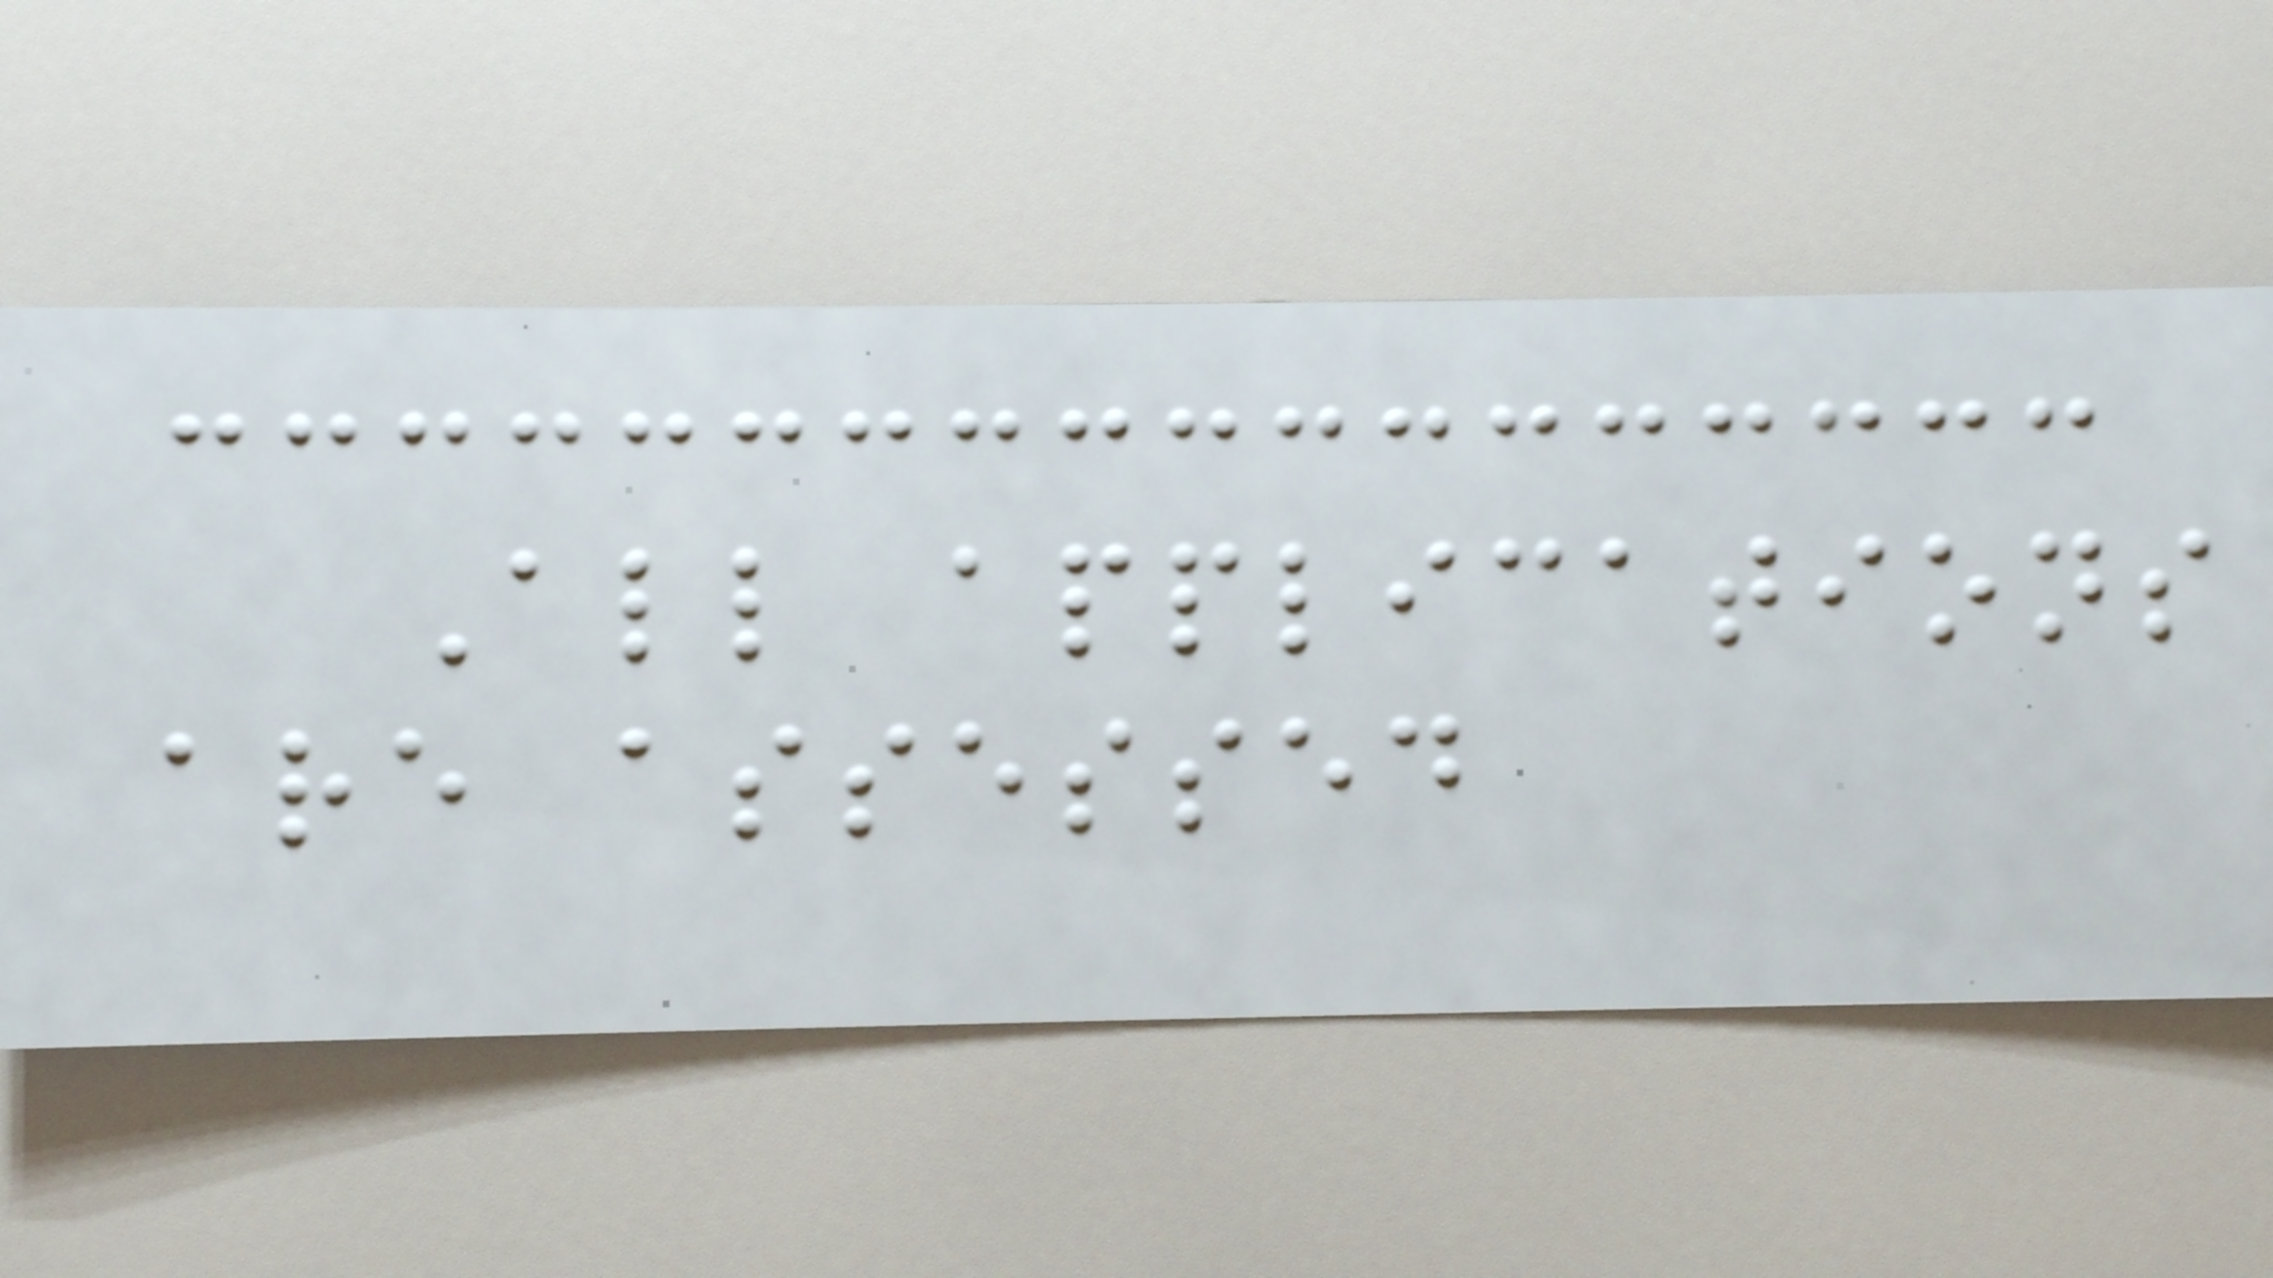All applications
are assessed
